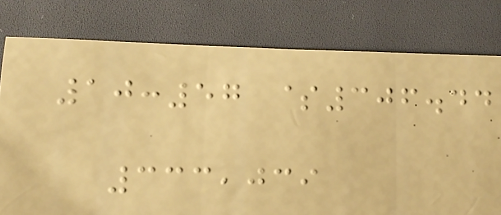10:57 $306.44
333,039
